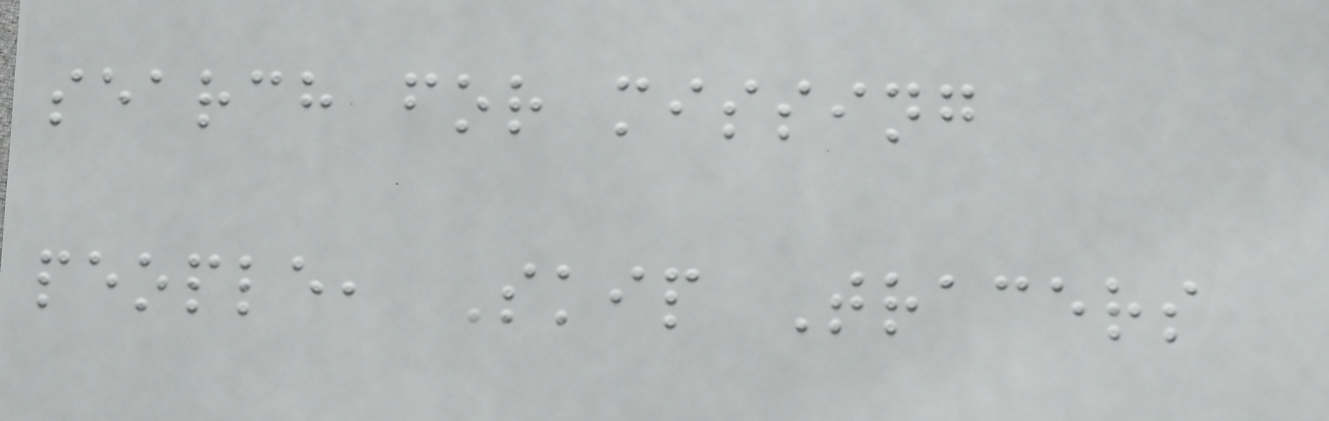search for missing
people, Skip Tracers
